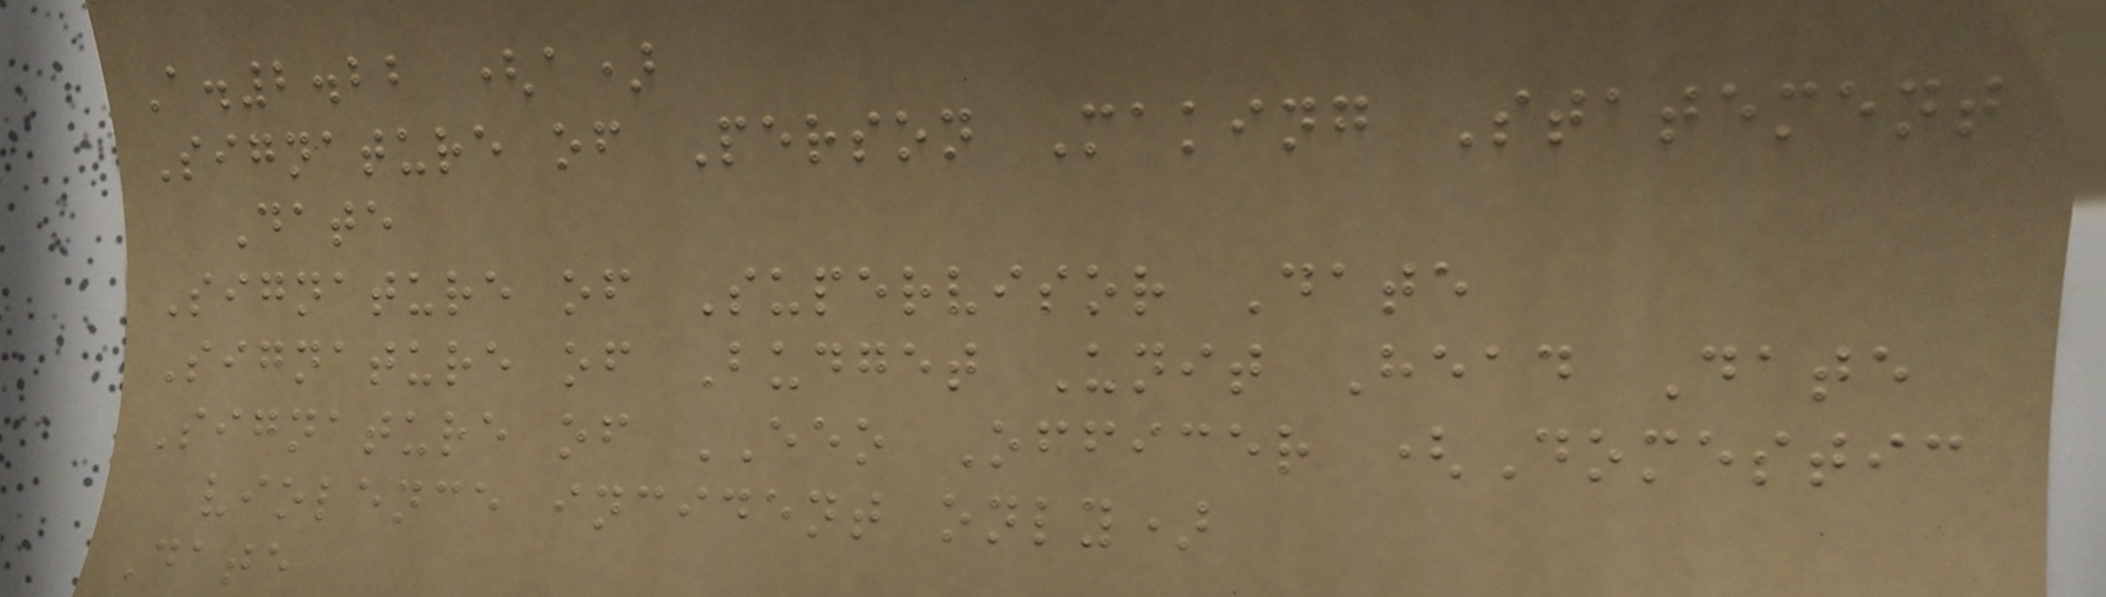A.2.22 (a)
Signature of Person Making Statement
Date
Signature of Supervisor Date
Signature of Budget Unit Head Date
Signature of EEO Officer (Domestic
violence incident only)
Date
